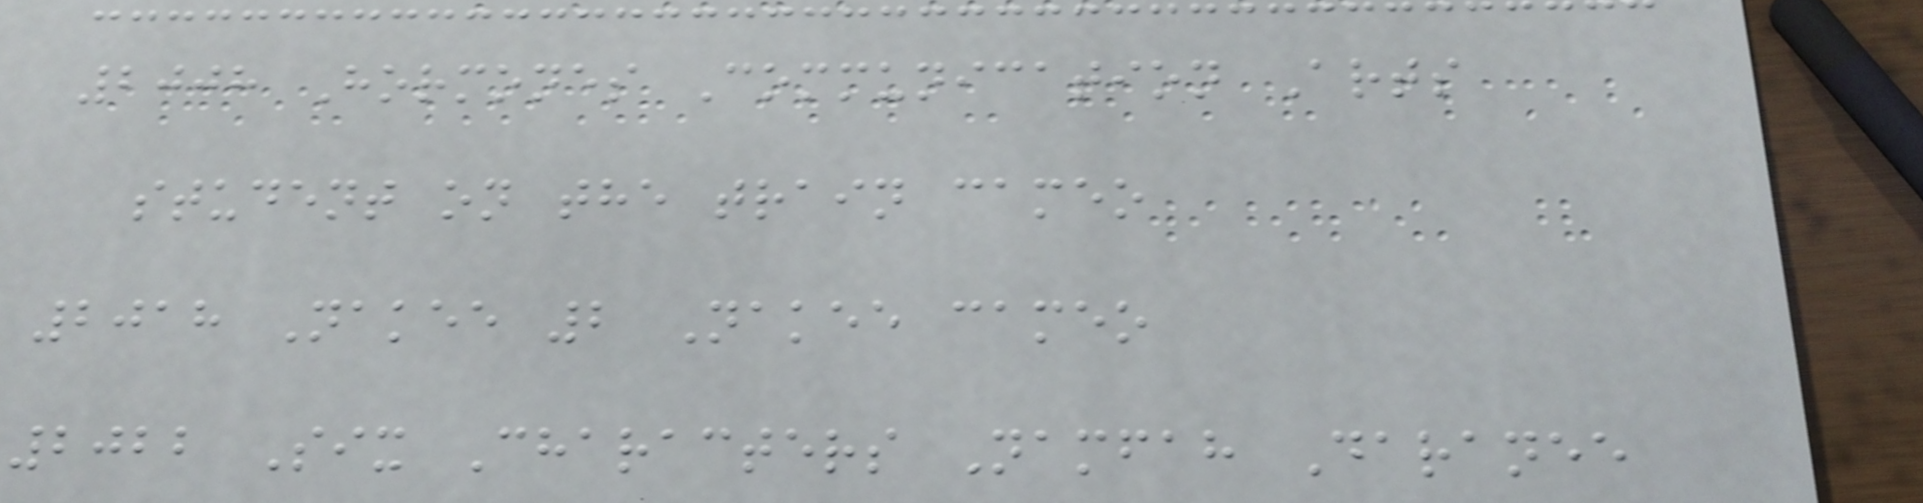2008 Hormones Communication Arts
student on the train cameo
2018 Nakee 2 Nakee cameo
2022 Six Characters Namfah Daranee
